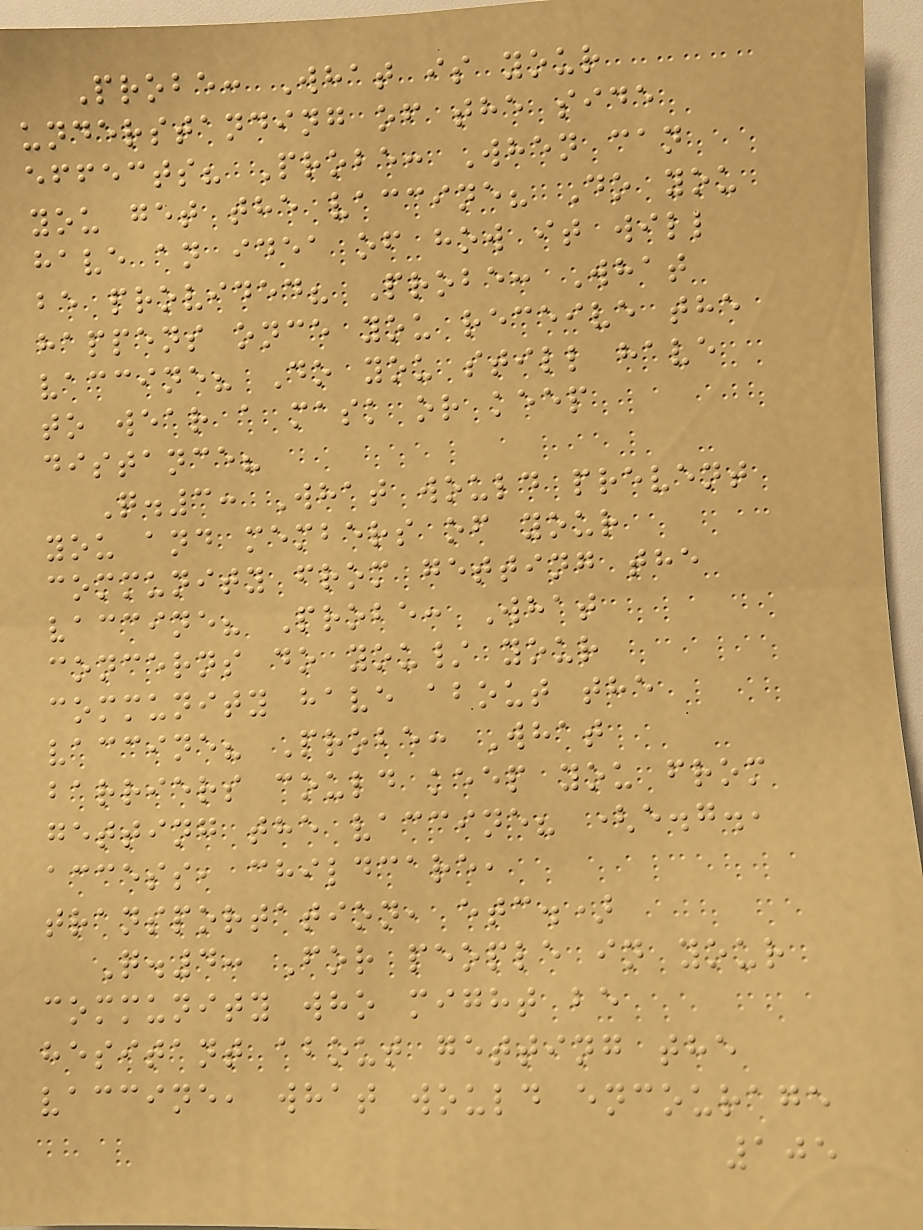Probe: What is your
understanding of the side
effects? Probe: When can
you get the vaccine? Do you
have an idea of how it will
be provided? Probe: What
happens once you receive the
vaccine? Do you still have
to wear a mask or keep
distance?
Q.3: What would prevent
you and members of your
community from getting the
vaccine? Probe: What
concerns do you/ your
community have about the
vaccine? Probe: What
barriers could keep you from
getting the vaccine? (e.g.,
access, childcare,
transportation, etc.)
Q.4: For people in your
community who might be
hesitant about getting the
vaccine, what would encourage
105
